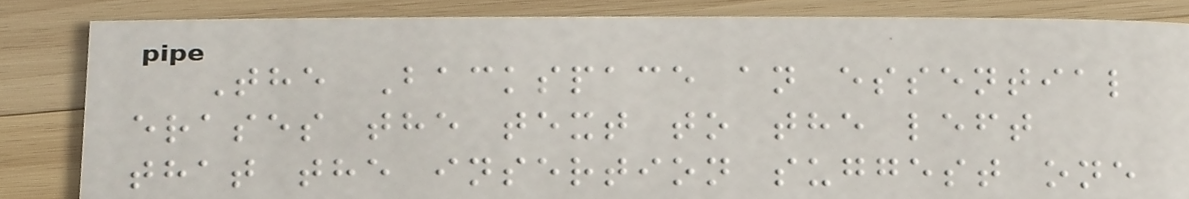The Backspace an essential
erases the text to the left
that the insertion suggest one
